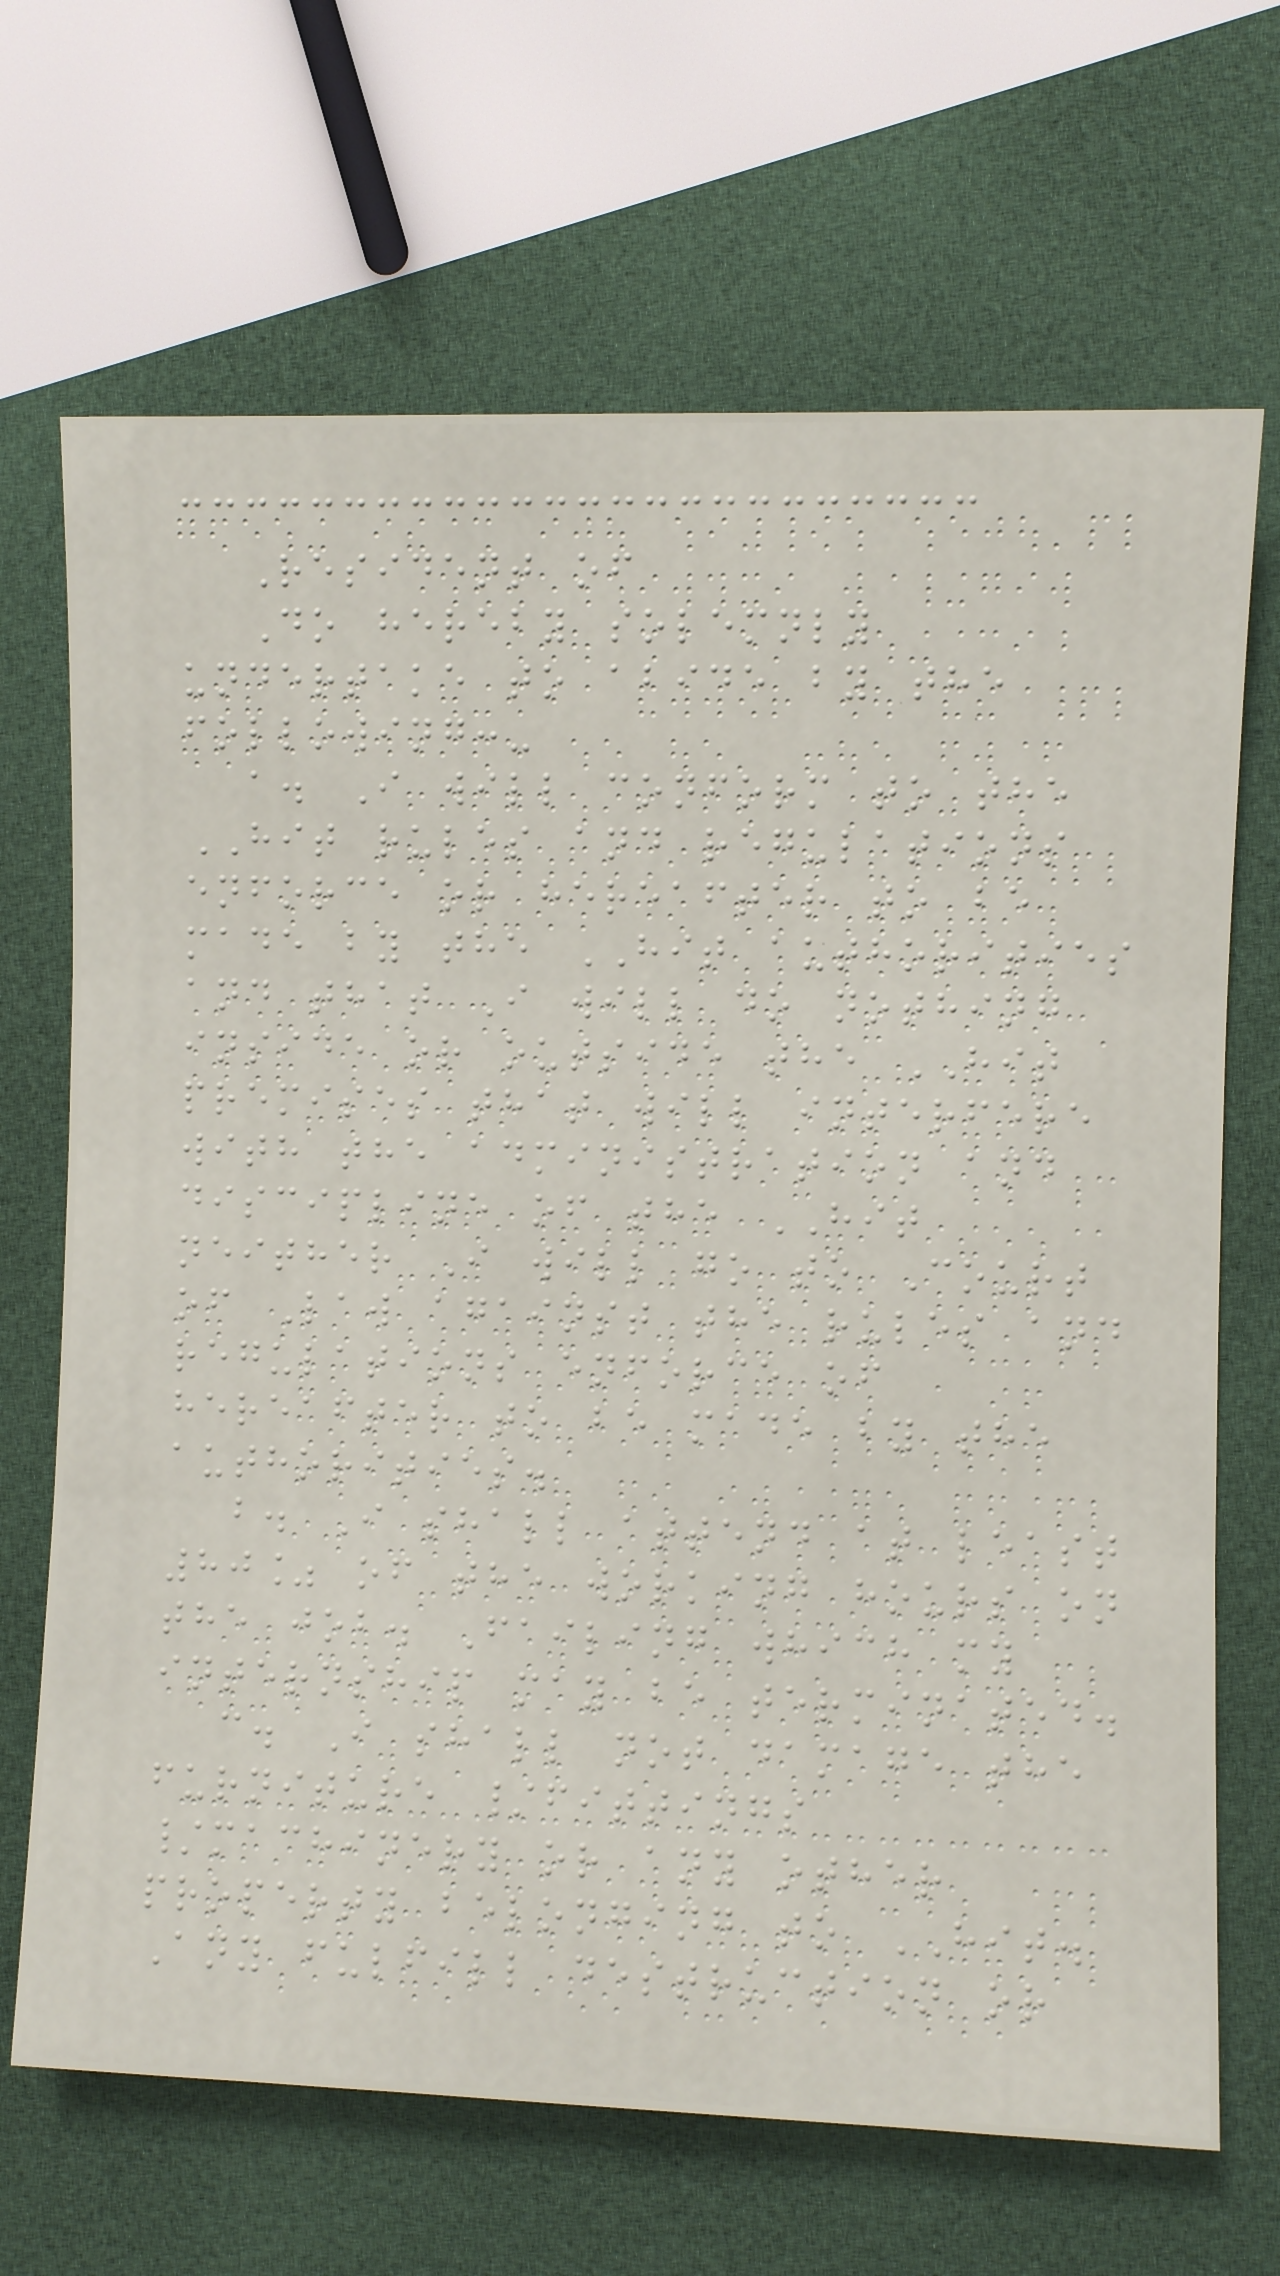Resident of
Do hereby solemnly
undertake to abide by the
following:-
a. I will conform to the
HIT rules and regulations
enforce or hereafter to be
made by the HIT authorities
and that I will do nothing
inside or outside the HIT
premises that will interfere
with the administration and
discipline of the HIT
neither I will go to Court
of Law against the rules and
regulations enforce of
hereafter to be made by the
authorities.
b. I shall attend at least
80% of the working hours on
the job. Failing which my
internship may be terminated.
c. I shall not damage the
furniture /fittings
/machinery or any other
property belonging to HIT.
Any fulfill destruction or
